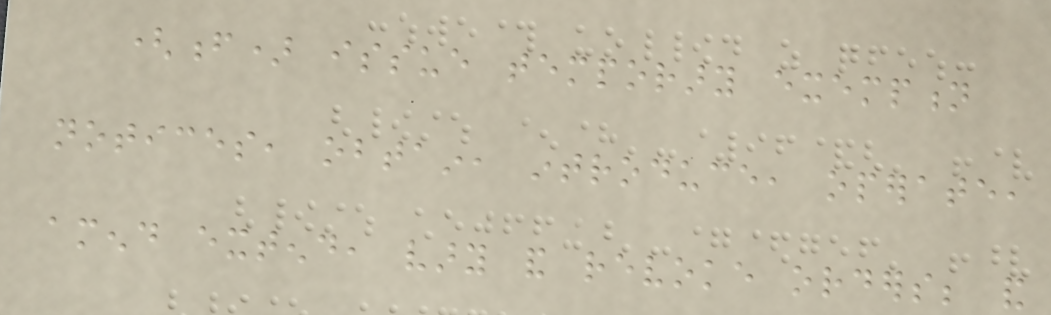(f) issue temporary exemption
notices, obtain, introduce, operate,
amend extend, vary and revoke orders; and
